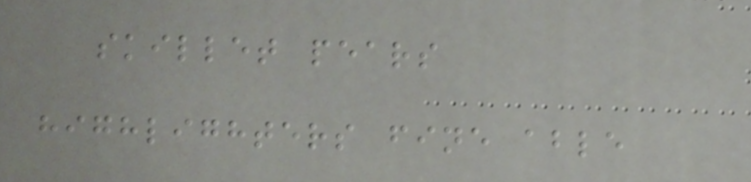skillet pears
highlighters fine able
